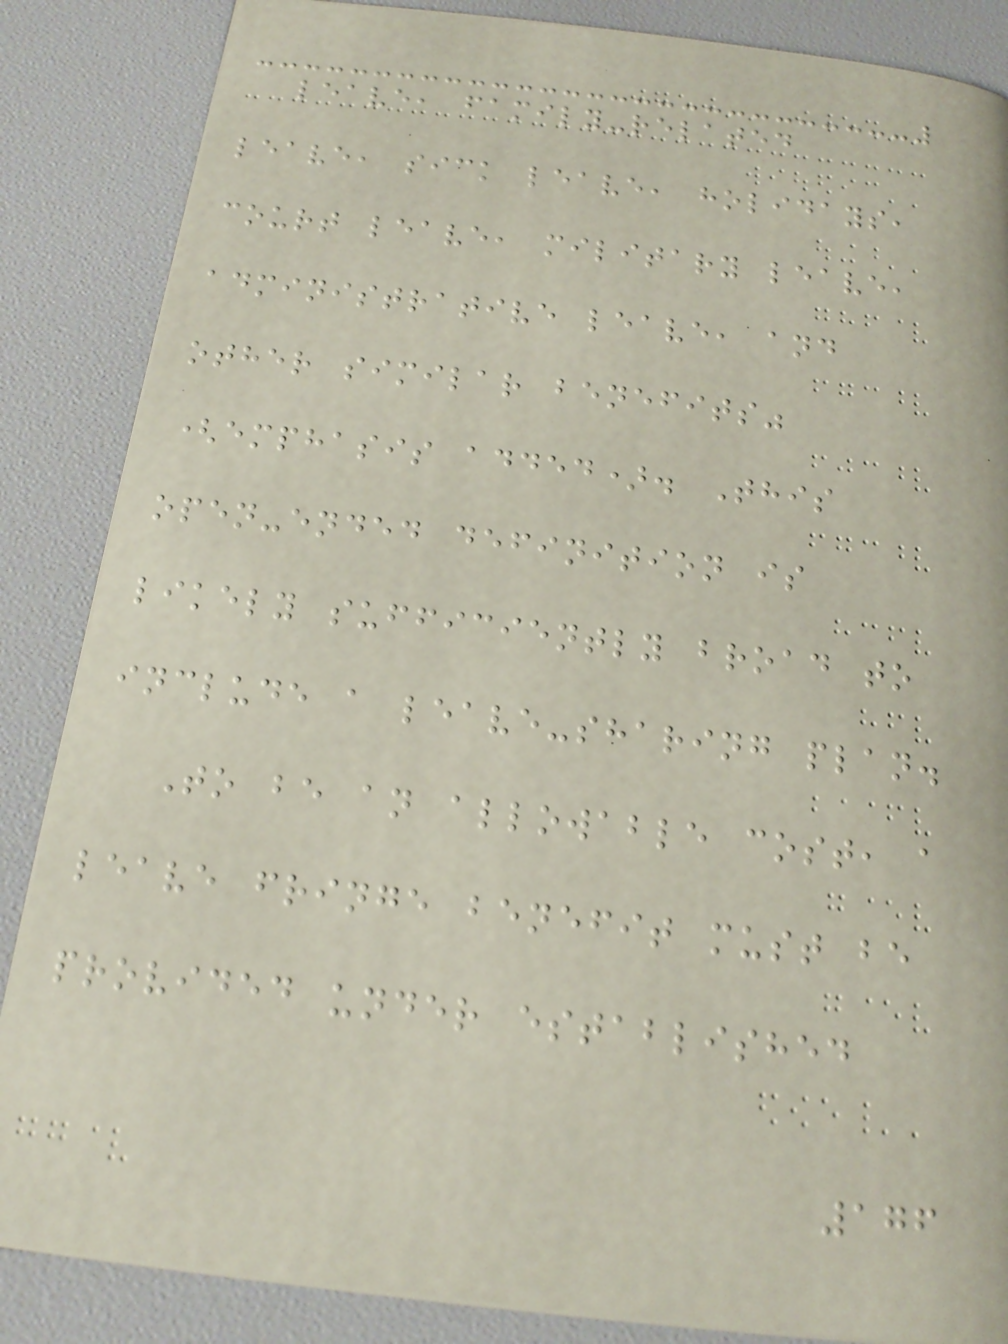leave, family-related
leave, sick leave, holidays,
court leave, military leave,
administrative leave, and
other similar benefits"
(emphasis added). This
open-ended definition is
likely sufficiently broad to
include a leave-sharing plan.
To be an allowable cost, a
leave fringe benefit must be
provided under established
176
